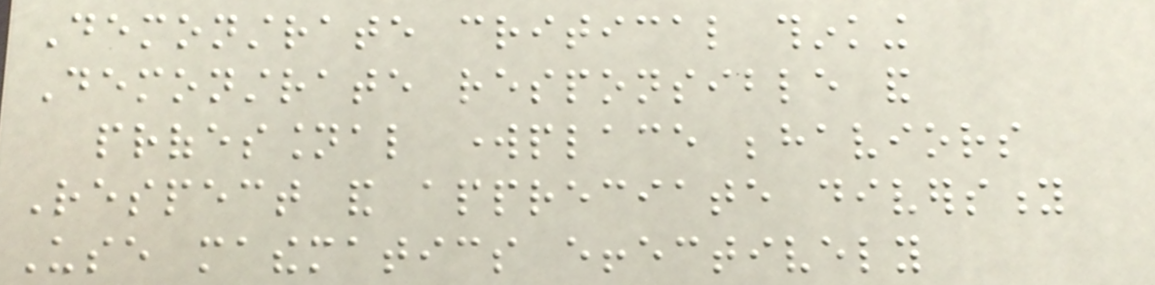Demonstrate critical thinking
Demonstrate responsible and
professional workplace behaviors
Respect and appreciate diversity
Use mathematics effectively
